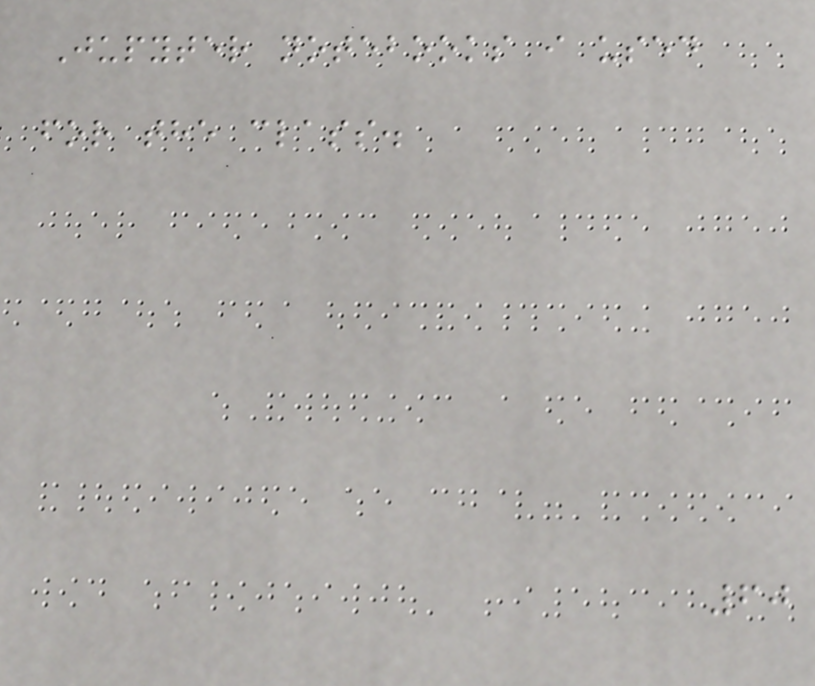Jupyter notebooks i used
for the class.
60
